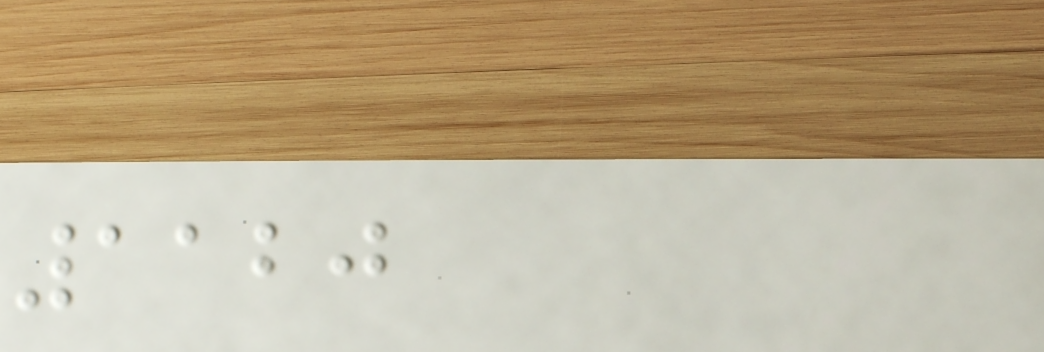1120
